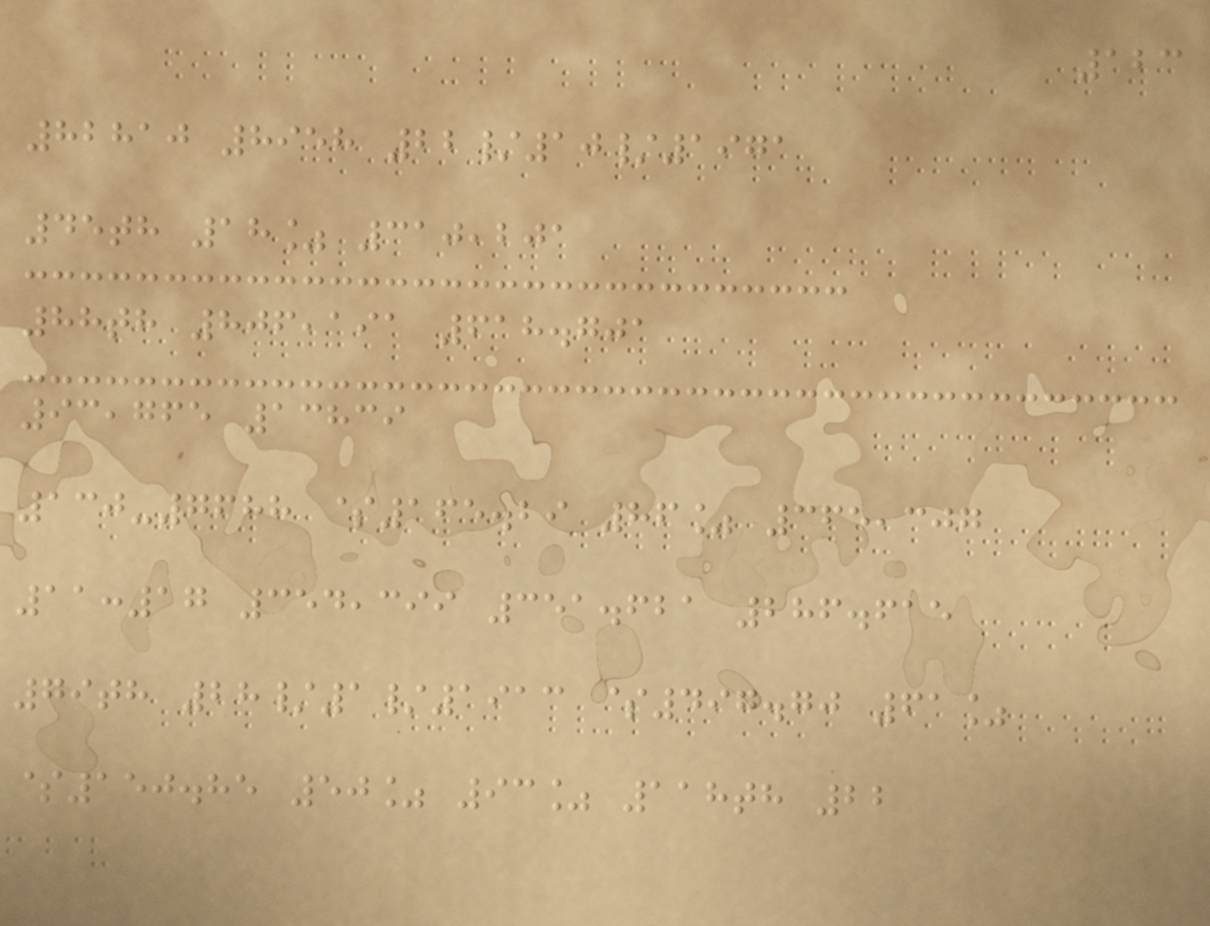123
82810 8958 22/10/1971
45th 18% 310,201
88th 806,191 618.701
93,765 13839
130-7688 $165.29 86% 365,307
11:17 354,399 351.621 286.615
79th 28/1/1913 $497.70 61%
$150.85 50% 93% 118th 22
